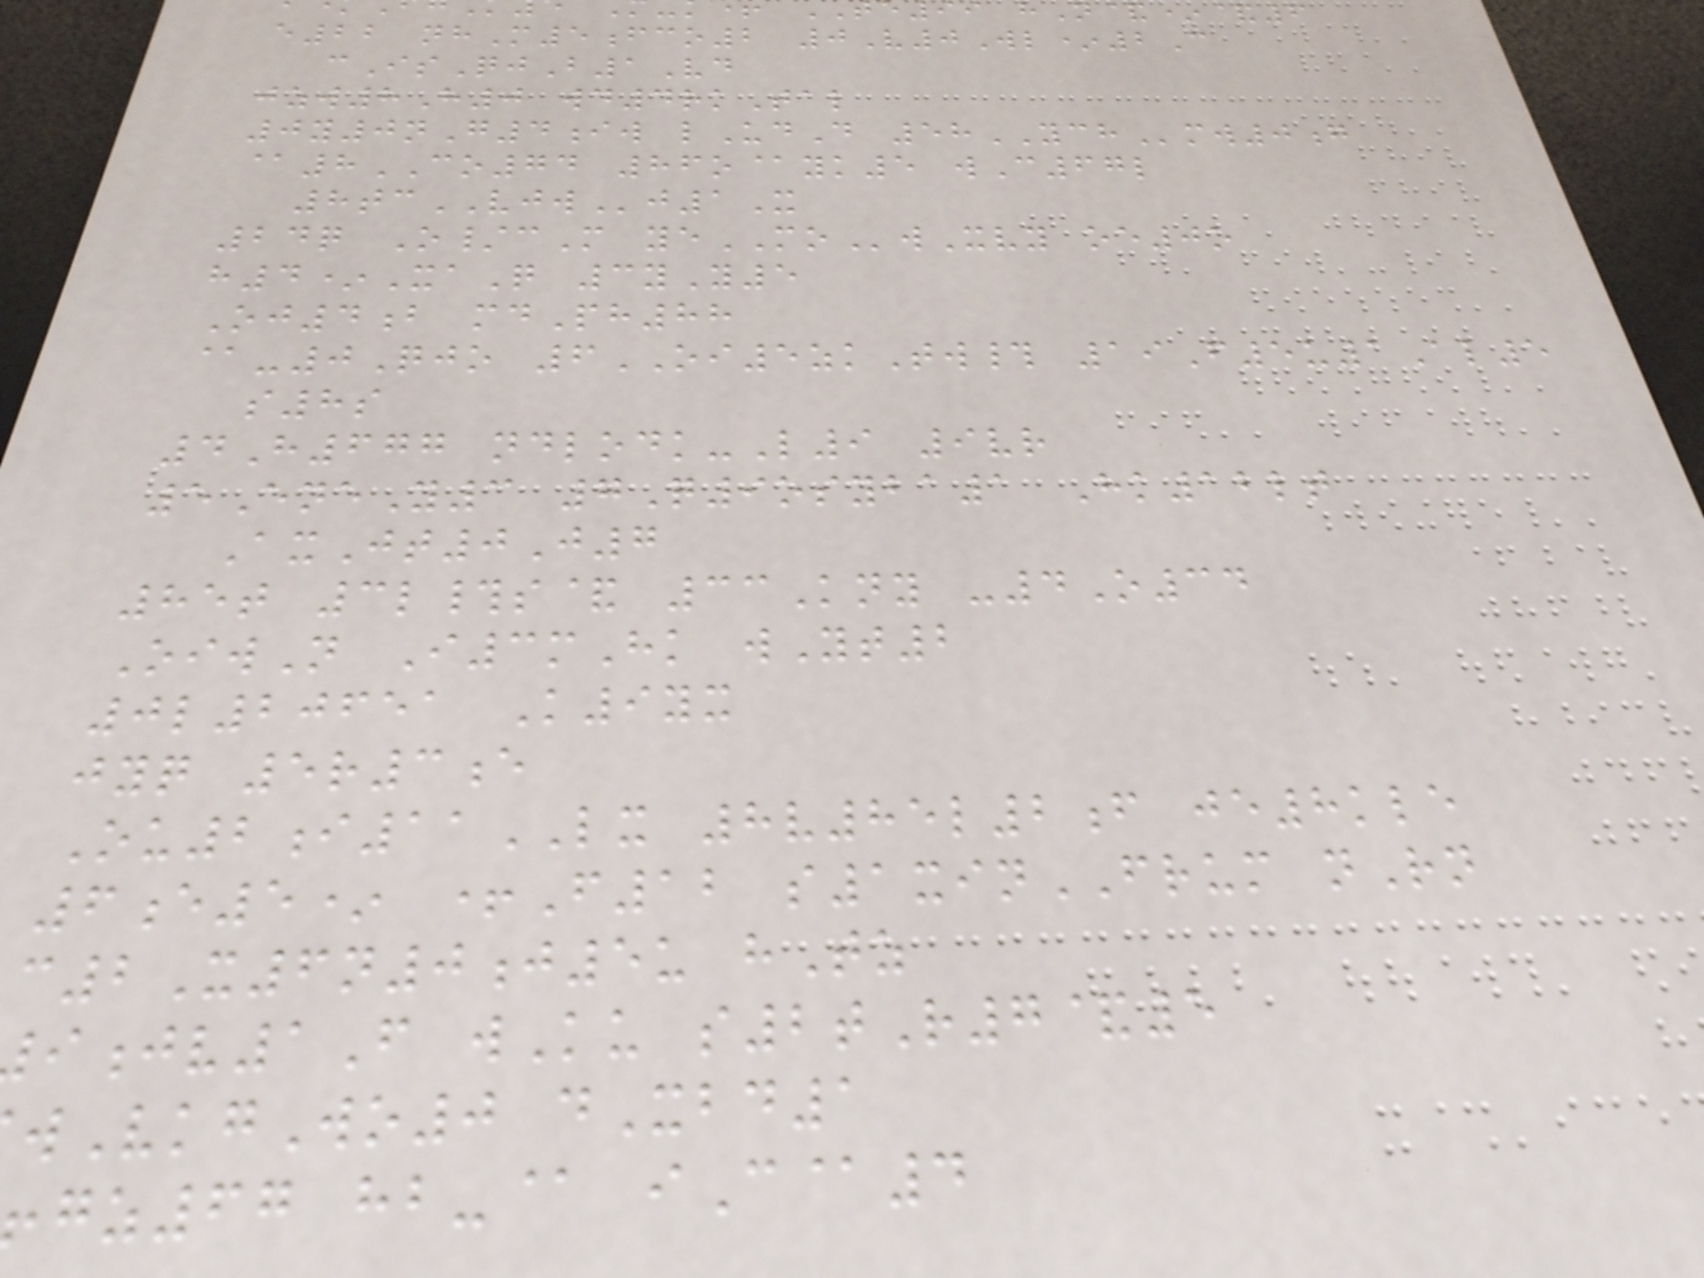N&*&6
e22 nhM5fco2 0V0Wl*2C
cIsQjB1Vd
jzw8H0 wd4rkTal
0y0nG4iw lUdD 58YCHmw0g
@8CO74 86o@yk5 wC67l
8tcVJWj1X
24q O/cM yeMOwXvy oe0o
h4*XaQ 3yY5
Oj4b mdPh88
@-0Qjo 6OI5zkTw# 19F5u1Al5
s8s
4H677 ndlodk-L9 9vr
5EneY3 7Q9osyba1 Hk12lt
AxJt0J7
85t 3l#s& 33Kny -4O34
OiwN I3mHk wYt2
0l20651 K9yx
jyq 5r3e
Ou2i11LX 8v85l2f je8kle
6e5* +F12 s1xinFRUM nRn
c2X6n0j5u hTz
jv1F wKu s2tR7&5
wVkgWo0 dXbd1
gz67 hb-@ iC@4
